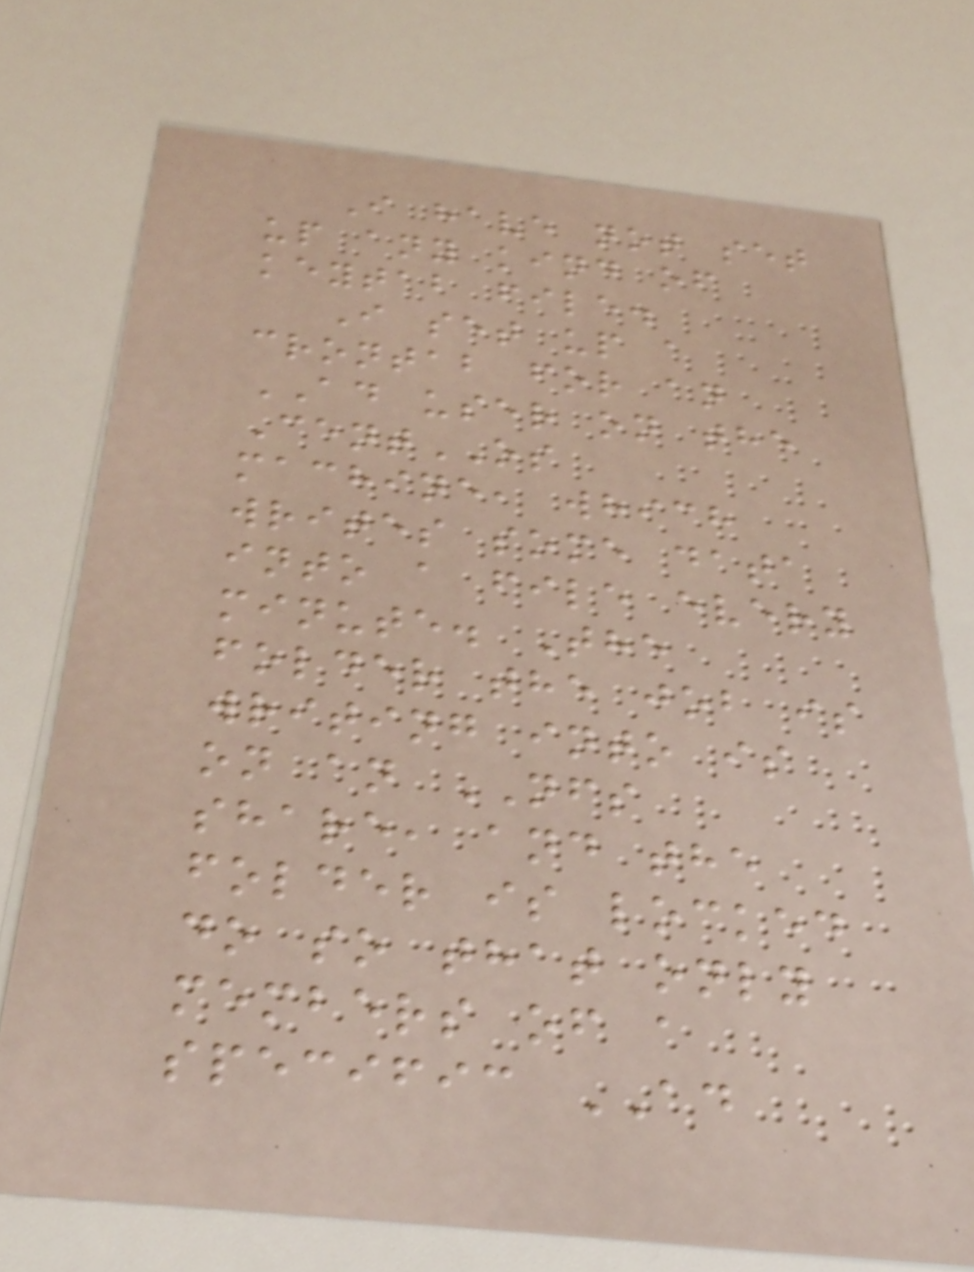I have not set
up any kind of
keytab file.
I set up a
crontab for an
AD user on the
CentOS
machine, which
writes some data
into a file every
minute. The
folder the job is
writing into is
on an NFS
share, and the
folder is locked
do so that only
members of a
specific AD
